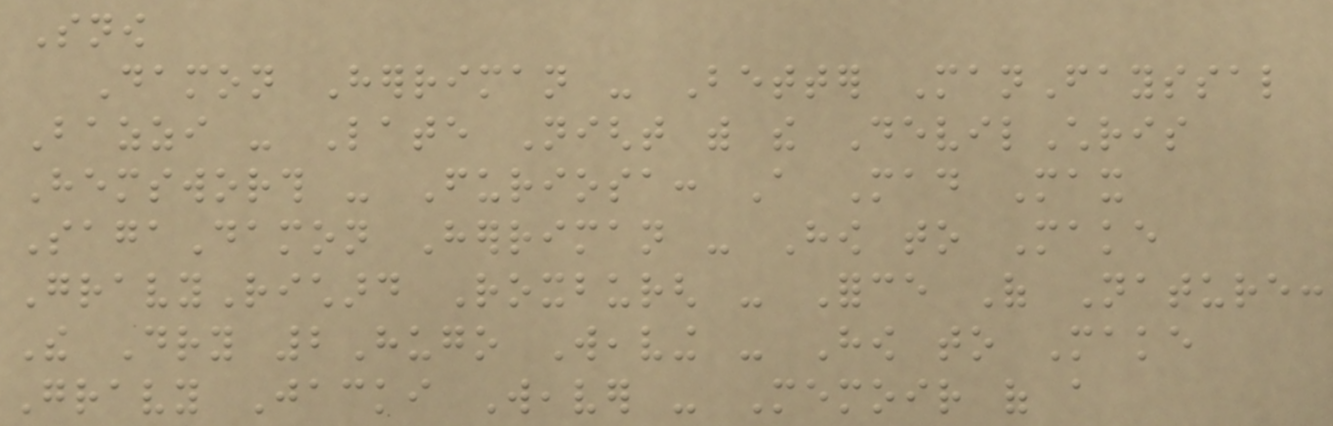Snow
Damon Herriman - Better ManFayssal
Bazzi - Late Night with the DevilChris
Hemsworth - Furiosa: A Mad Max
SagaDamon Herriman - How to Make
GravyRichard Roxburgh - Force Of Nature:
The Dry 2Hugo Weaving - How to Make
Gravy Jacki Weaver - Memoir of a
